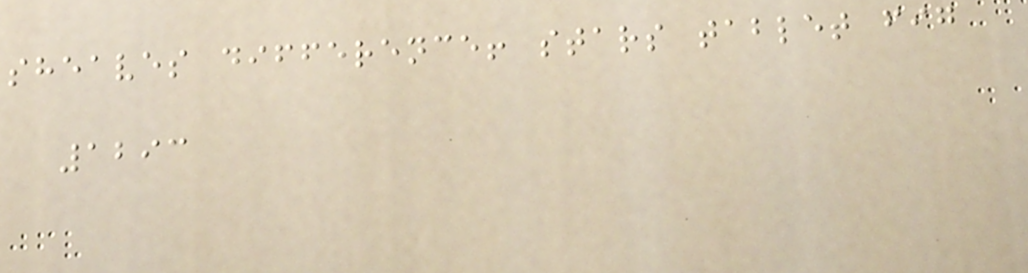sheaves difference! stars tablet fig
1293
